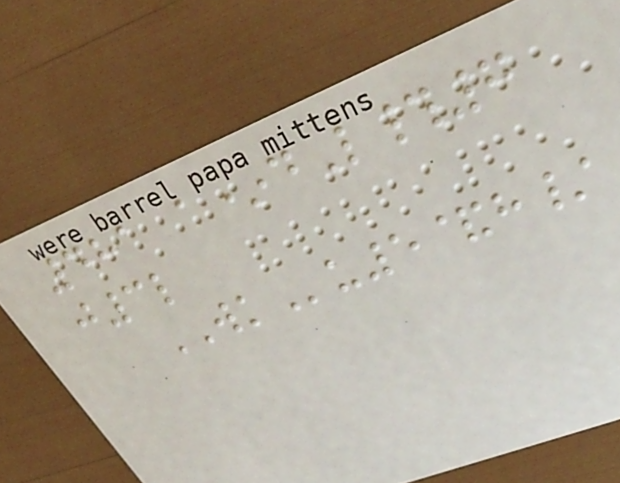481 a*dL#7
j3l
WKu5&h/
